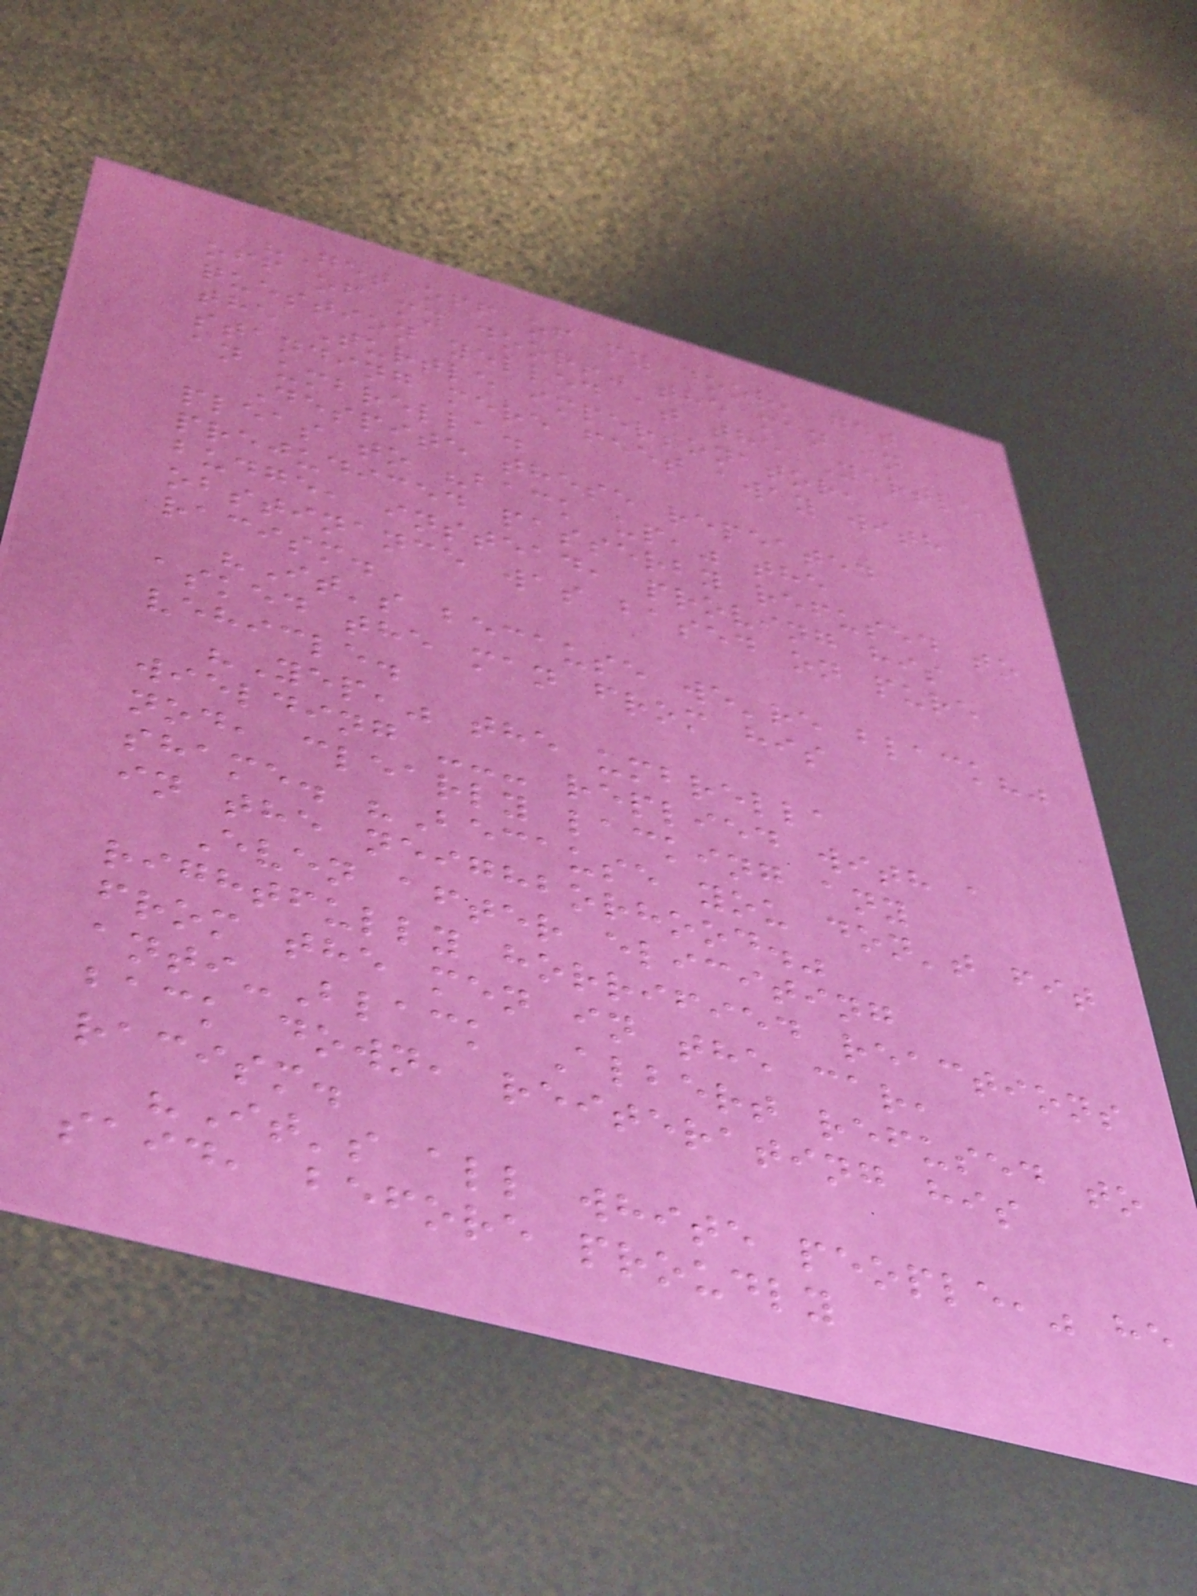"Get off of my door, get
off of my door!" the man in
question yelled at the Yertle
the Turtle impersonator,
standing mere feet away with
an umbrella.
Despite these repeated
pleas to "back up," the
prejudiced passerby refused to
budge, instead, proving his
obstinance was based on pure
racism.
"It's because we're black?"
asked the man from his
vehicle.
"Yep," the umbrella
wielding --- replied with a
nod, clearly lacking any
shame. "Because you don't fit
in the neighborhood."
Even after eliciting
rightfully horrified reactions
from the men in the car,
anti-Black Albert refused to
back down, reiterating his
racism.
"It's all white people," he
said, before proudly
